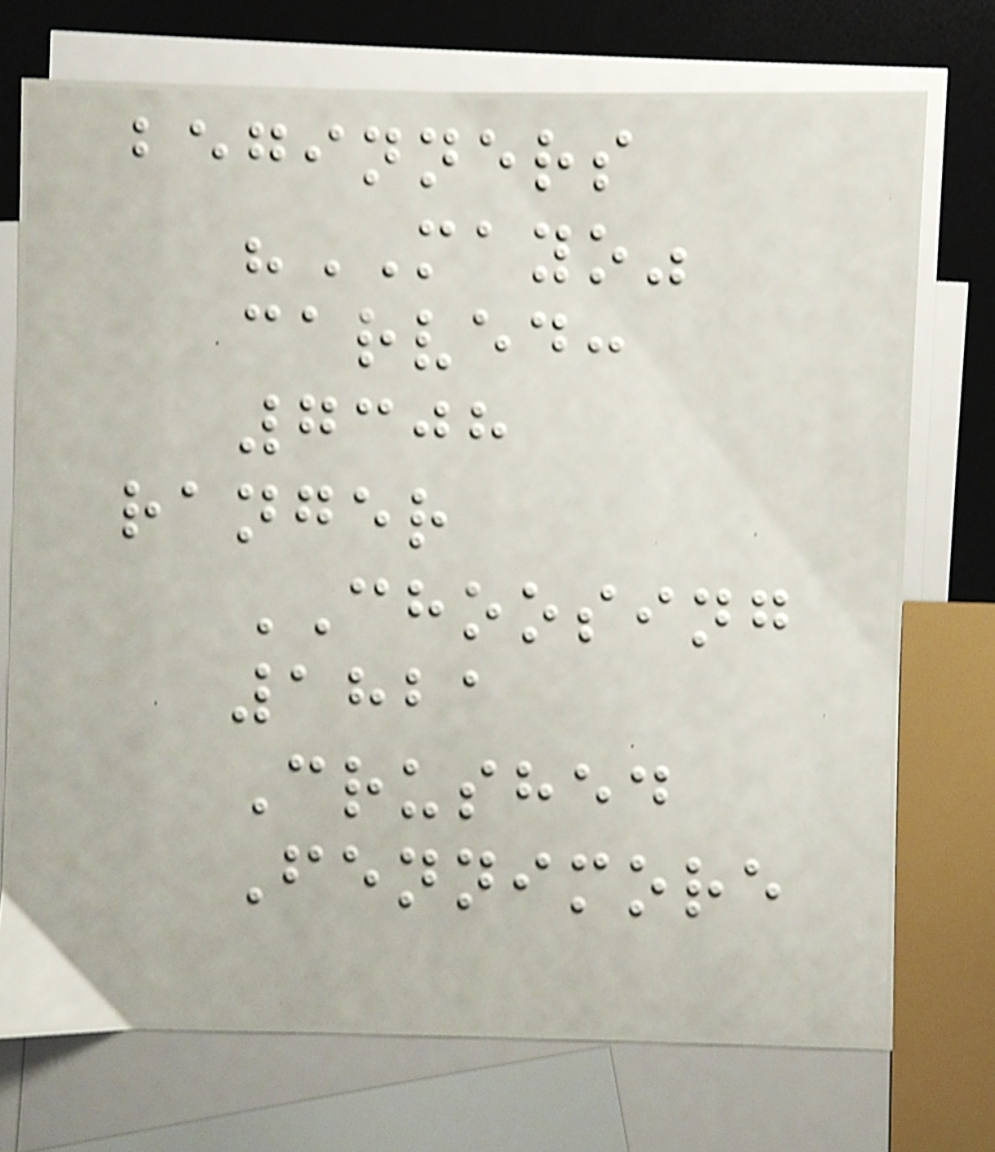beginners
"MAYO"
carved:
7308
ranger
CHOOSING
1821
Crushed
Fennimore
